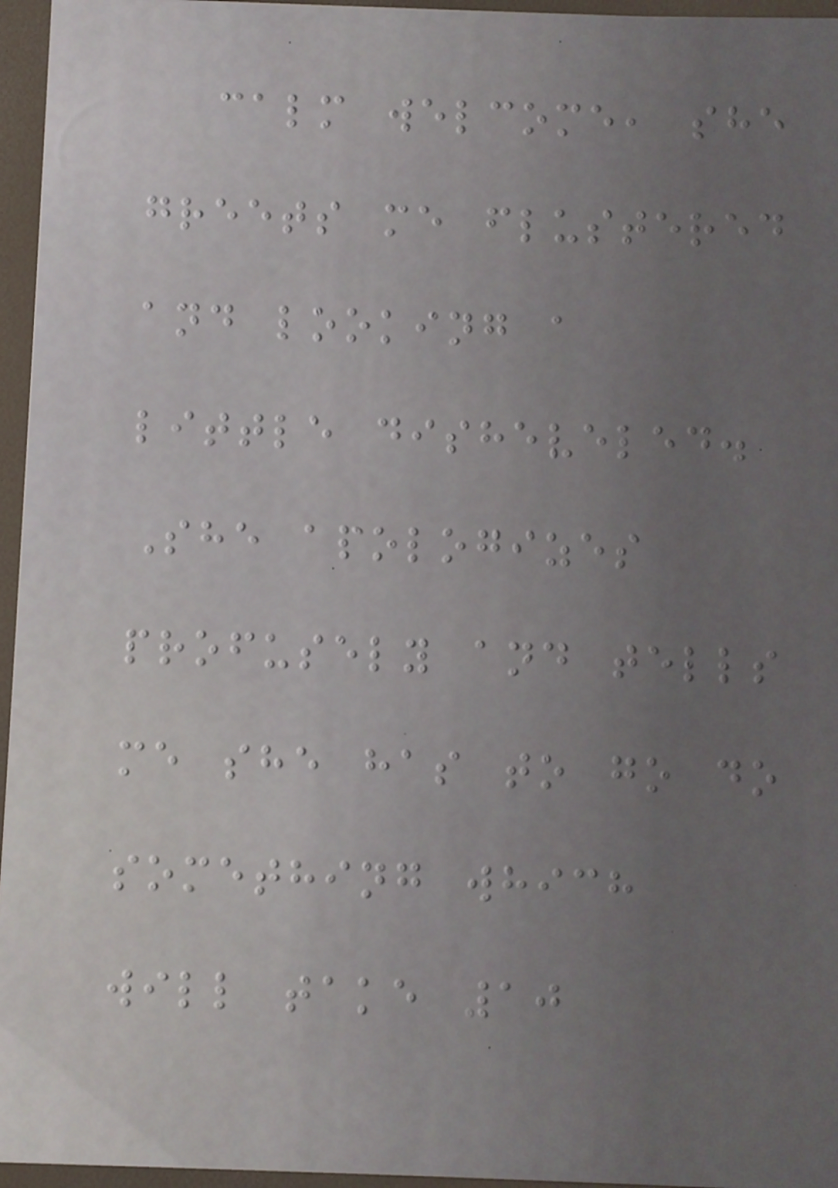calm welcome, she
greets me flustered
and looking a
little disheveled.
She apologizes
profusely and tells
me she has to go do
something which
will take 10
